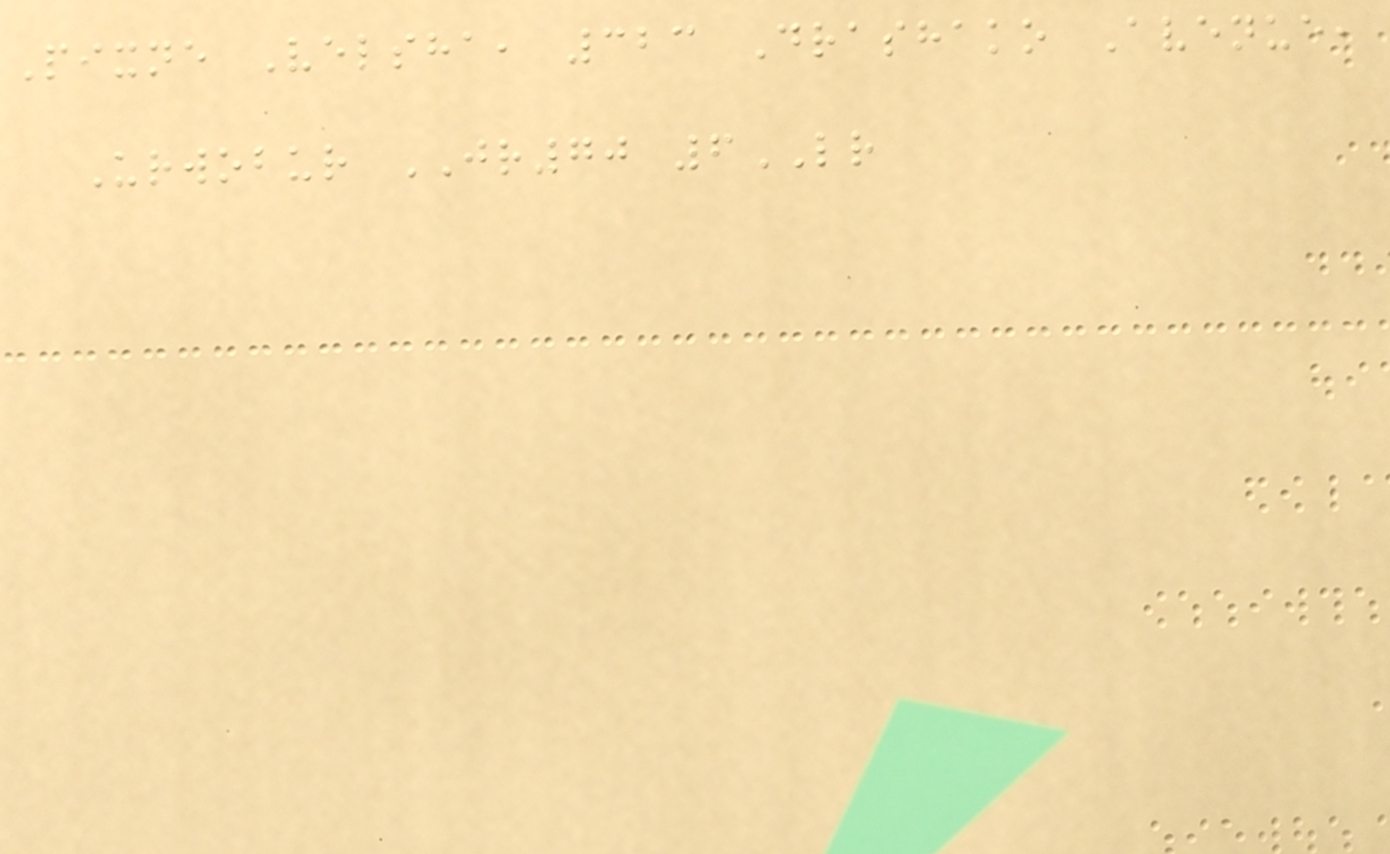Pixne Velsha, 323 Drashako Avenue,
Urwobur JR70 6LR
